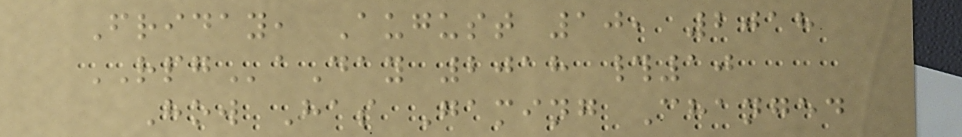Friday, August 10, 2018
RPGaDay 2018 #10
How Has Gaming Changed
